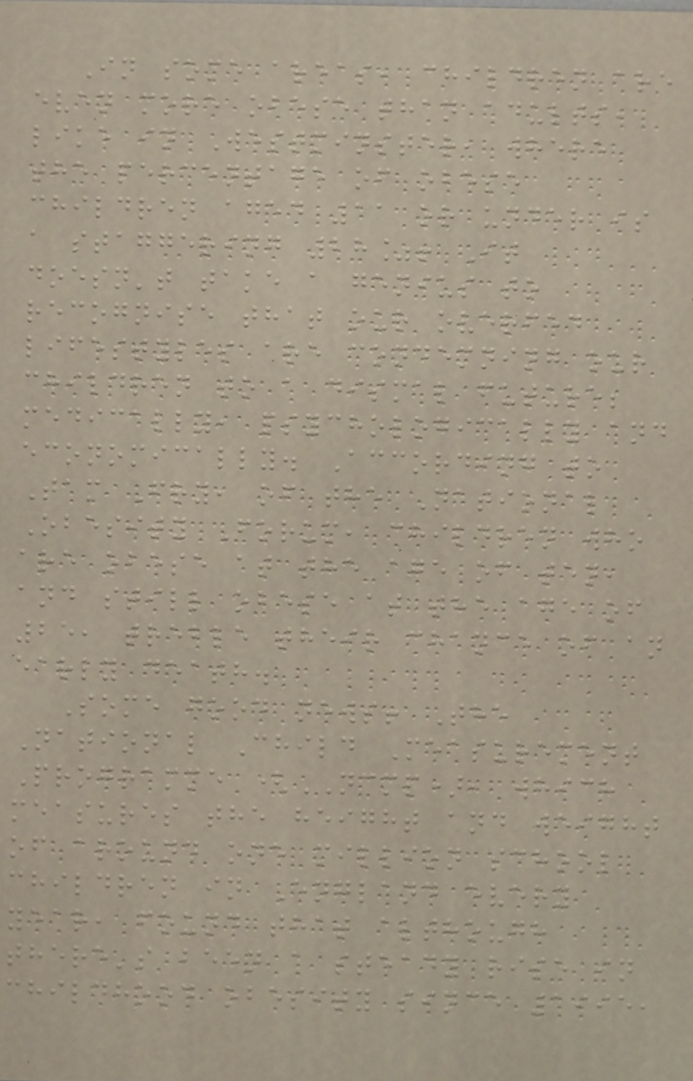In some areas, children are
even more obese than adults,
like in Westminster, where
the percentage of obese
children aged 11 or under is
a staggering 28%! It
doesn't take a genius to
recognise that our overfed
lifestyles are condemning our
children to a dismal future;
medically, psychologically and
economically. According to
Tam Fry, of the National
Obesity Forum, children who
are obese at the age of ten,
and still obese at the age of
25, treble their chance of an
early death.
Some good news! The
National Child Measurement
Programme (NCMP), which
measures the height and weight
of around one million school
children in England every
year, found that although
there's been a steady rise in
childhood obesity since 1995,
